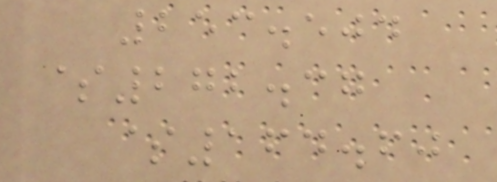253.504
$272.37
$164.60
